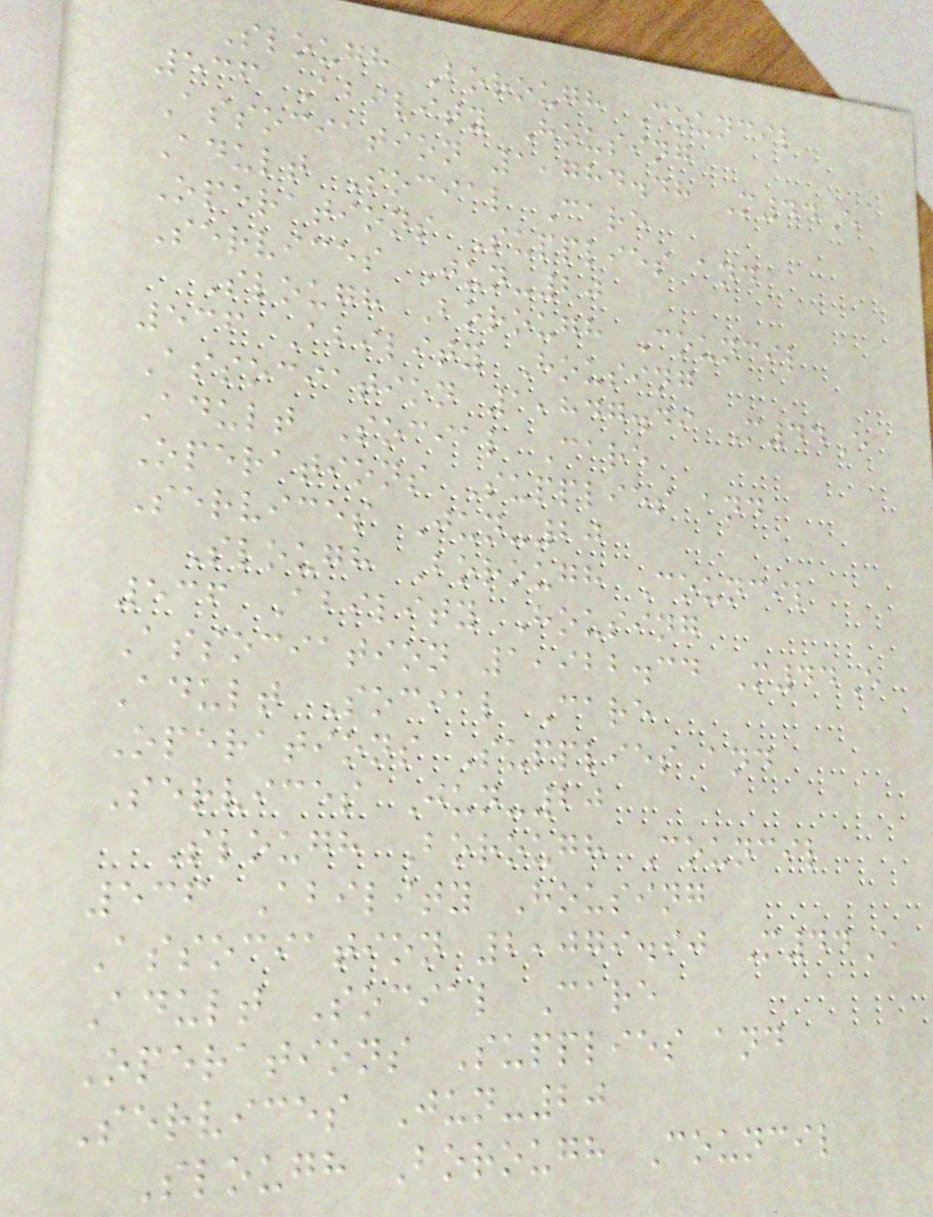Slough Borough Council
536 Ability Housing
Association 1,784.48 M44E
Adult Social Care
Operations Supplies and
Services Jun-20
Slough Borough Council
536 Ability Housing
Association 1,847.49 M44E
Adult Social Care
Operations Supplies and
Services Jun-20
Slough Borough Council
536 Ability Housing
Association 1,922.34 M44E
Adult Social Care
Operations Supplies and
Services Jun-20
Slough Borough Council
536 Ability Housing
Association 2,079.90 M44E
Adult Social Care
Operations Supplies and
Services Jun-20
Slough Borough Council
